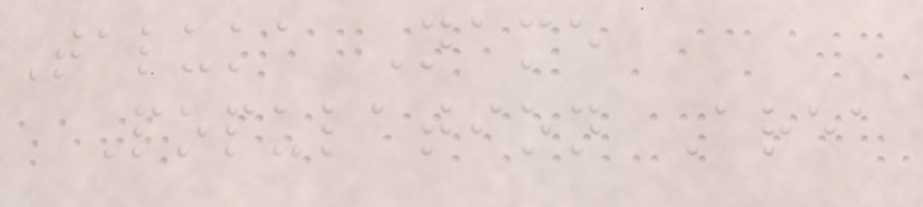Taluka Name
Population Area
